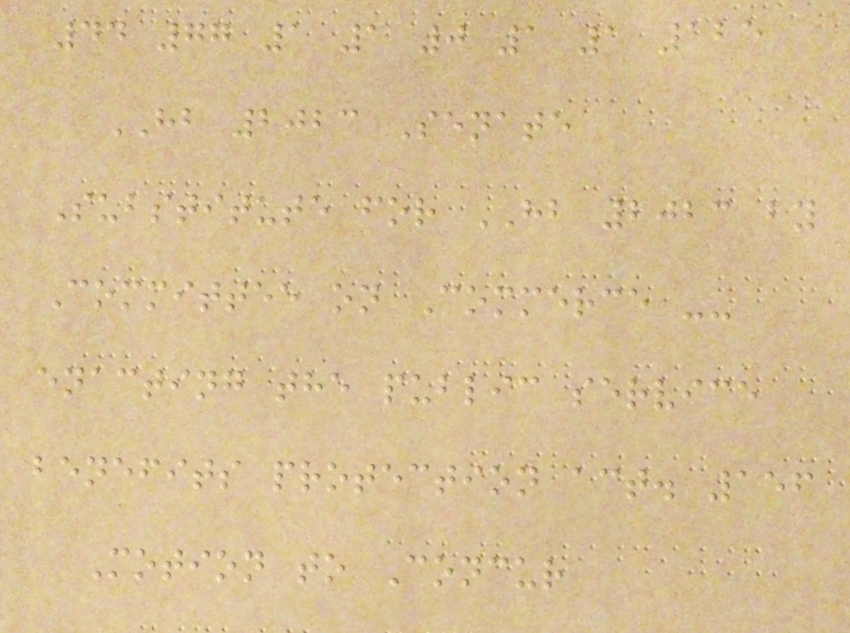44 77 1 1 0 1 1 125
HB 2023 Senate
Substitute for HB 2023 by
Committee on Commerce --
enacting the public service
benefits protection act. 156
Motion to Concur
